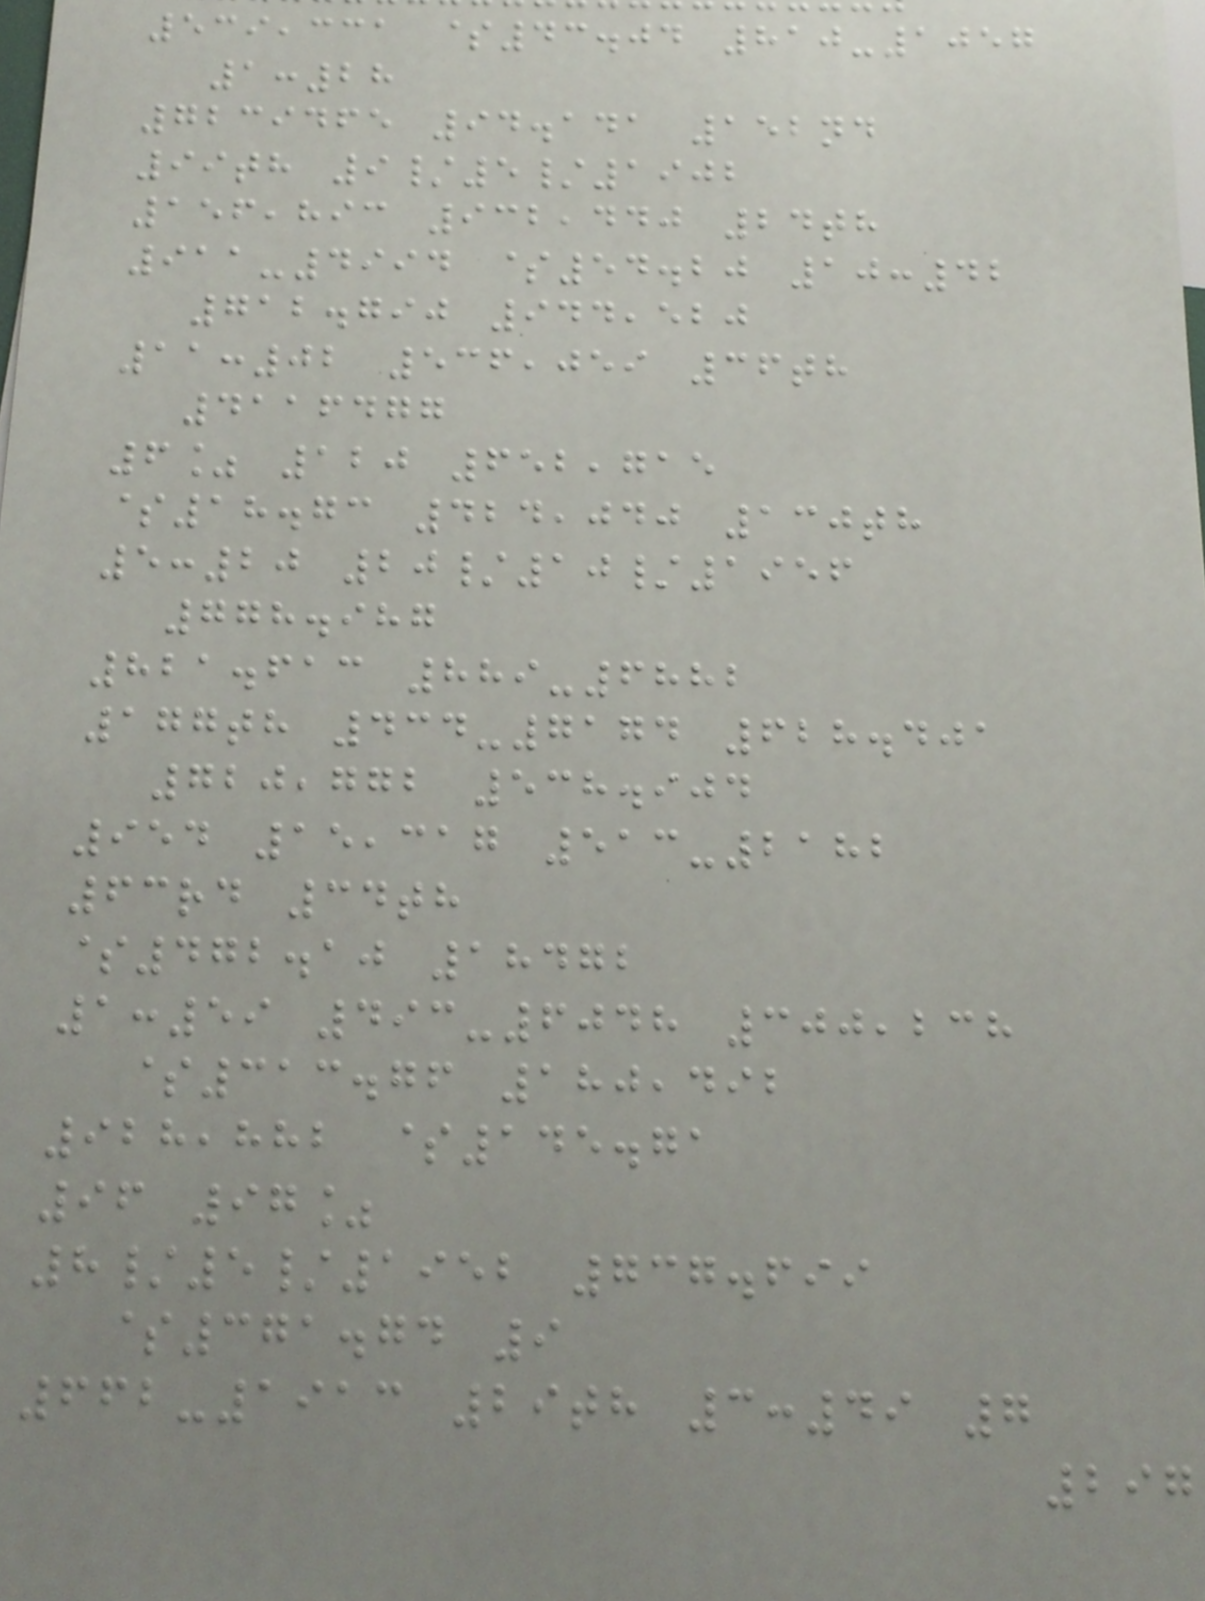539,331 $43.04 810-1057
1:28
7239465 94.141 152nd
99th 9/5/1902
156,893 932,440 24th
911-4994 $54.20 10:42
712.790 944,520
11:02 536,059 36th
4116477
6% 120 652,715
$18.73 424,040 130th
5:20 20/10/1956
778.987
821.613 889-6882
177th 434-7174 628.401
720,772 538.904
954 15,317 513-2182
63rd 34th
$472.10 18472
1:59 493-6048 300,238
$313.76 180,492
928,882 $145.71
96 97%
8/5/1952 737.699
$371.74 9
662-1913 29th 3:49 7
297
